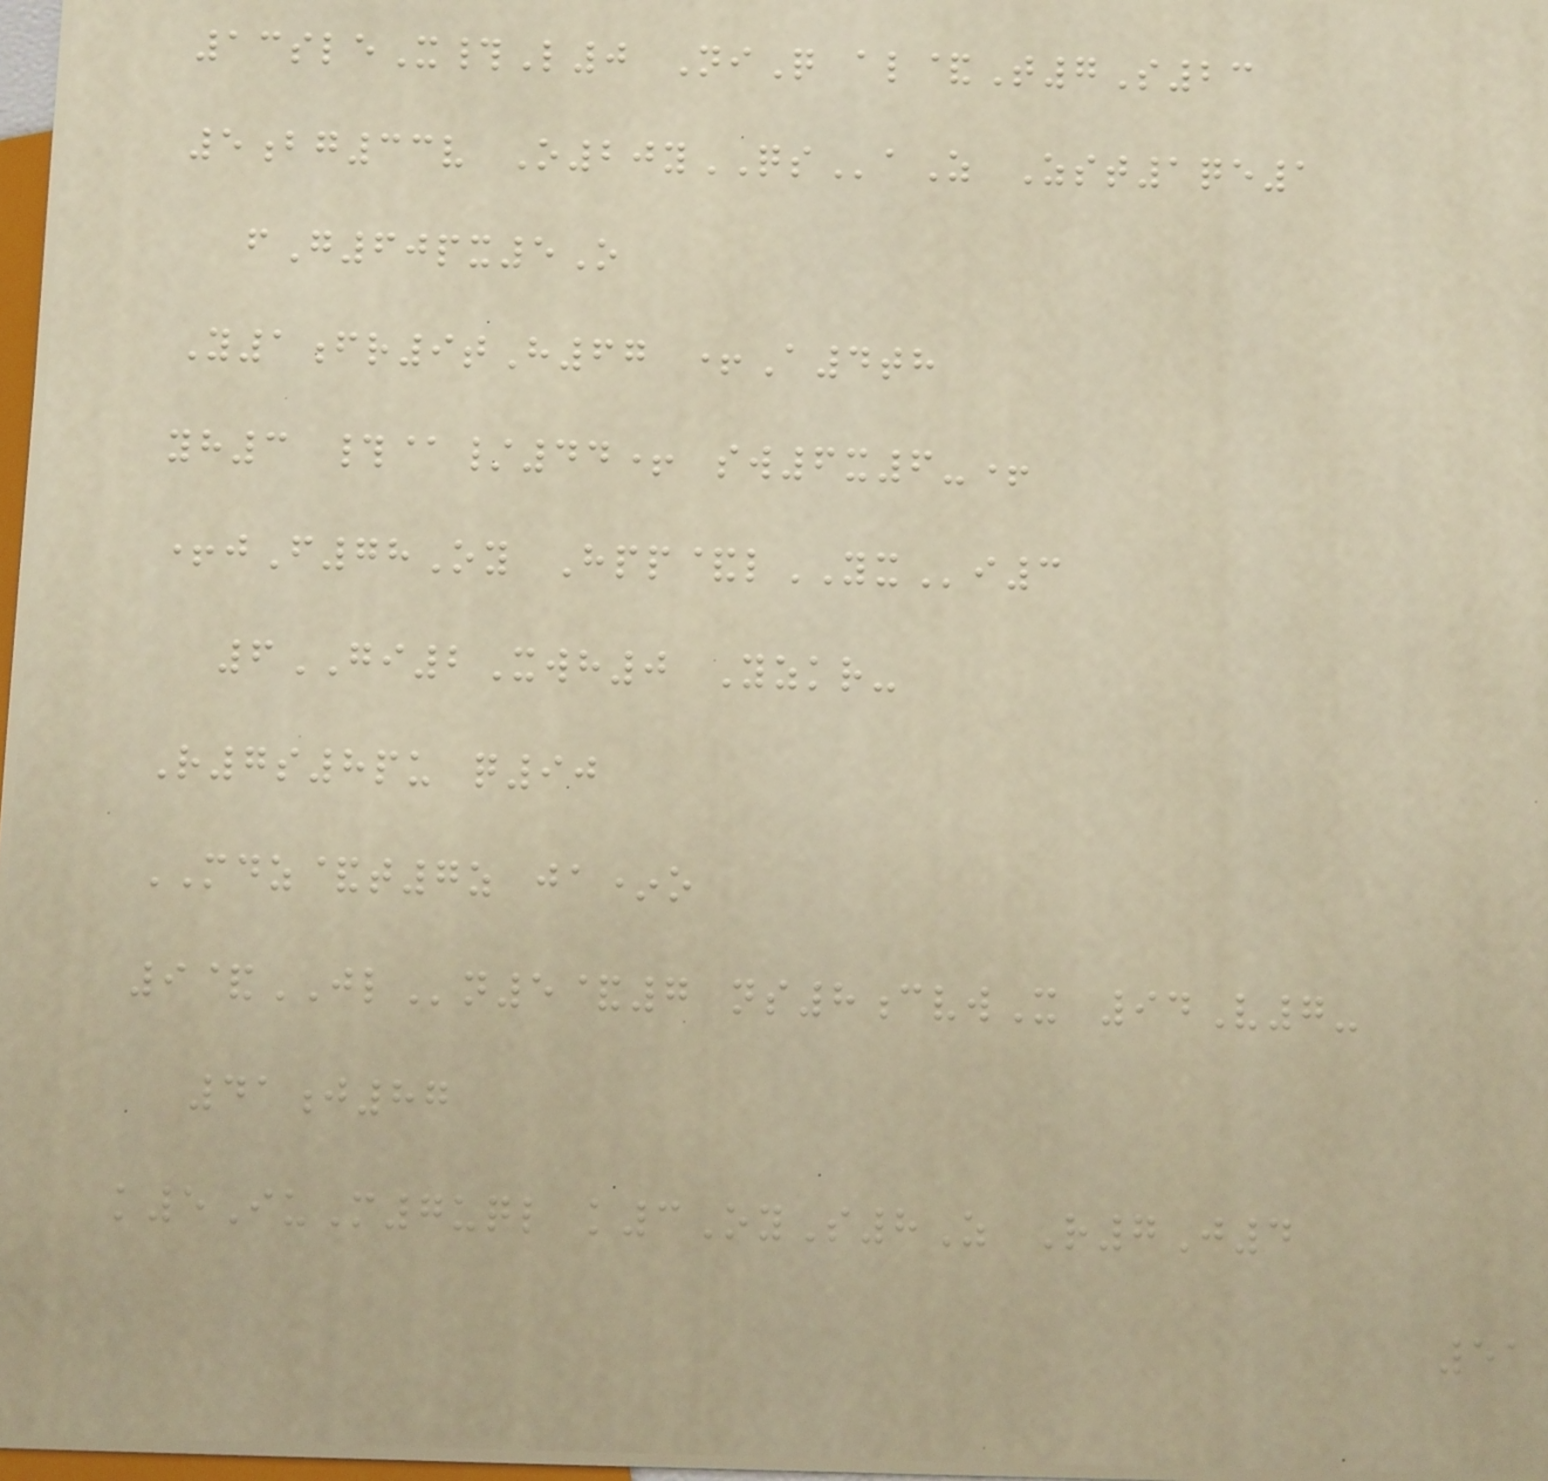13sleX#L0 NiQ al&T7S23
5bg33v O20yQSaZ Zst1qe1
fG60px5O
Y1fr9tH67 +A4th
yh3 #@/44+ sw6x6-+
+jF78Oy Hpp&lYXi3
6GI2Xwh0 Yzkr-
R7s8pu q90
MDZ&t7z ja*o
9&JLn5&7 ns8cvwX 94V7-
41j87
k5IuM7uql k3OyS8Z R7J4
51
